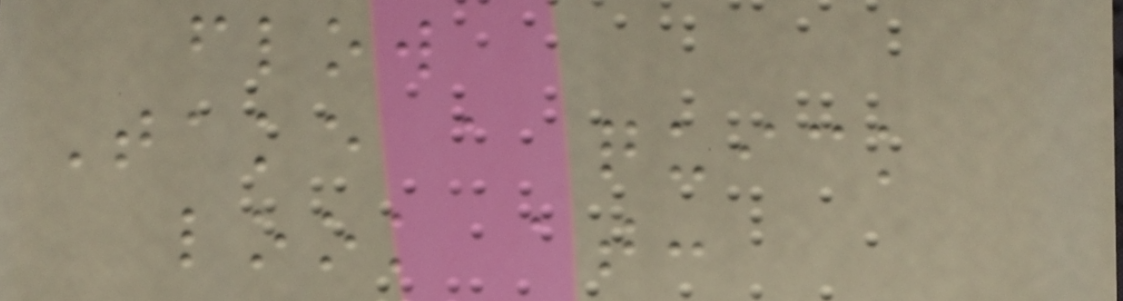flow
Take a quick
look at:
